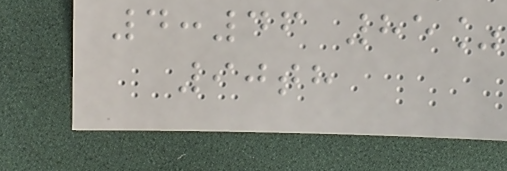4:46 85%
90th
